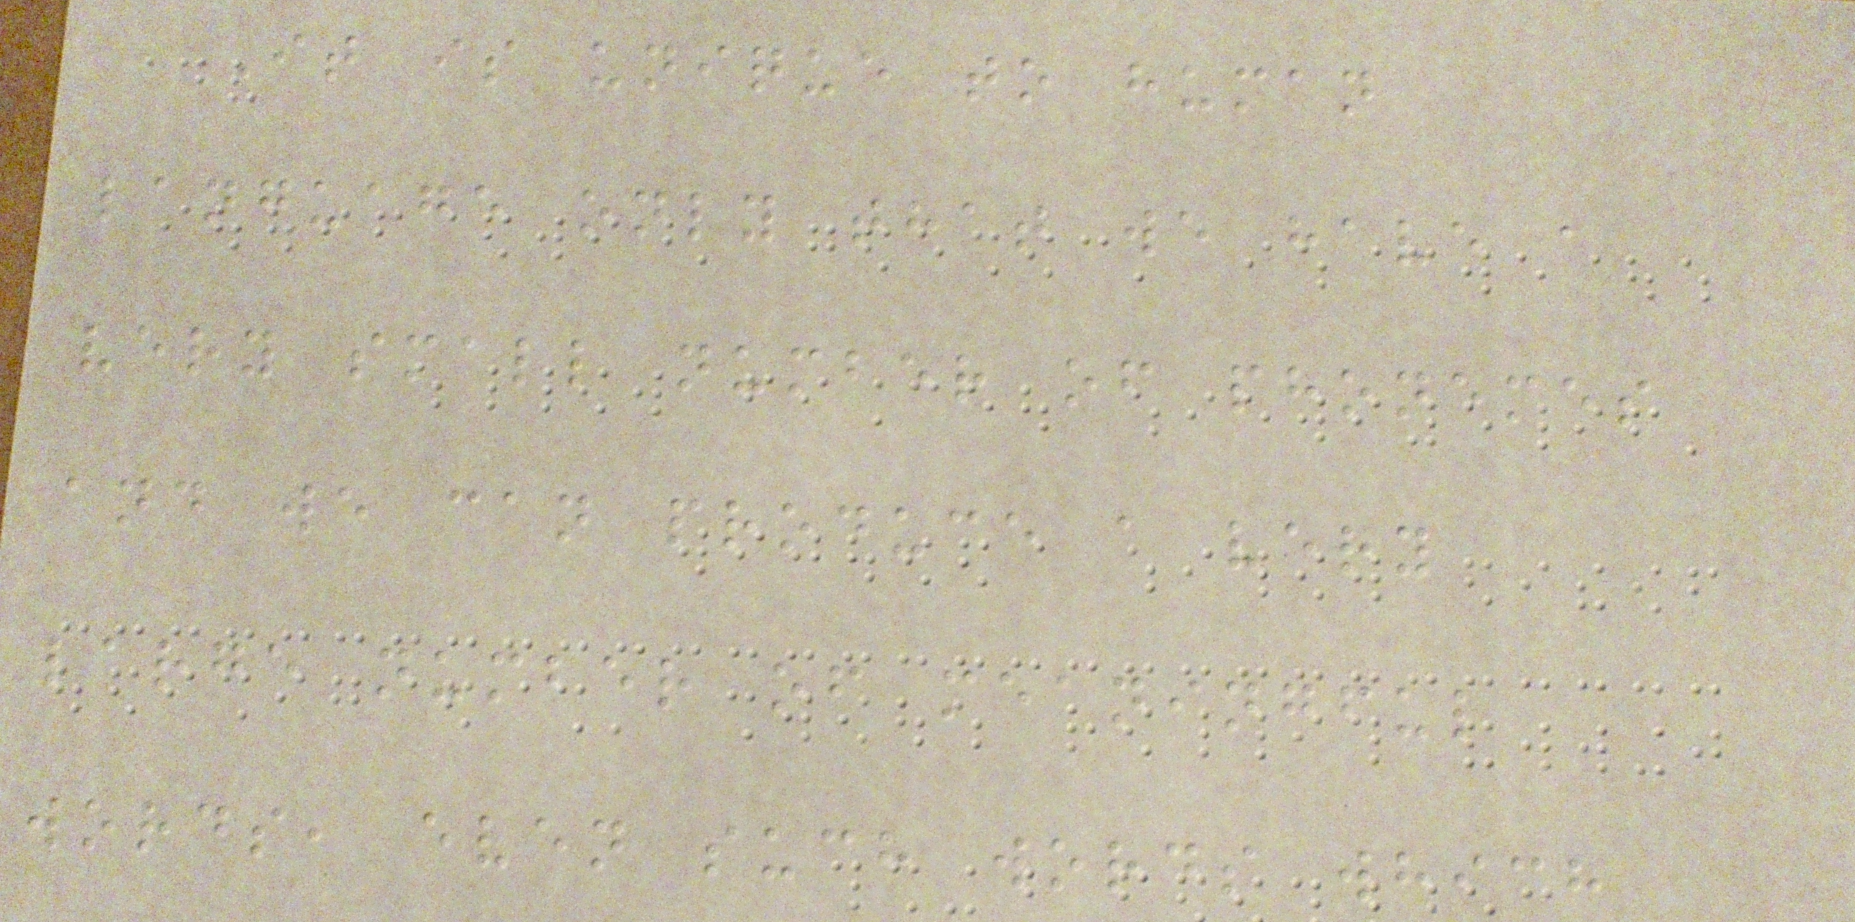It is unique to human
language only that we have a
very small number of phonemes
and we can produce a very
large number of meaningful
words, even such words which
